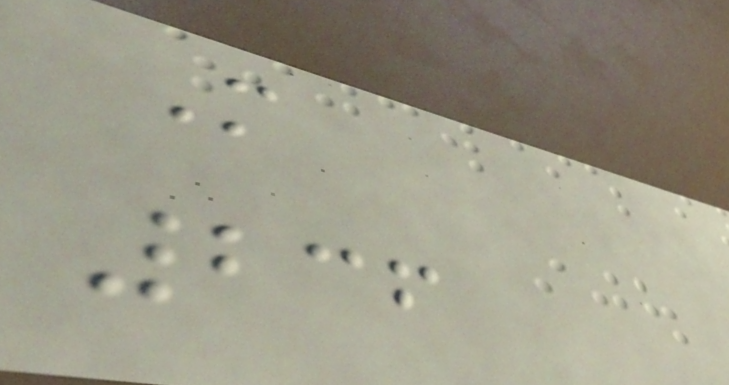M
236
